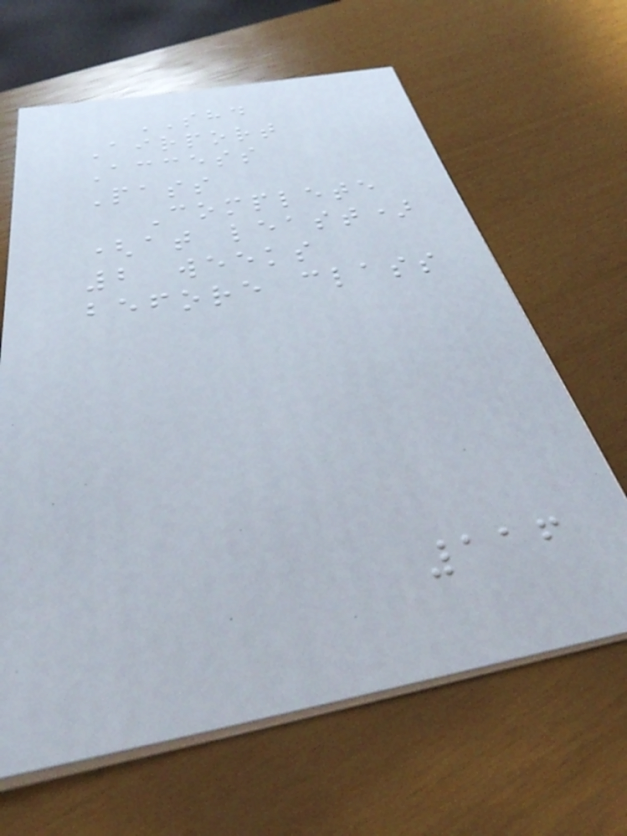SHD
Airport
Access
Pass
Complete
(at least)
2 weeks
before class
116
